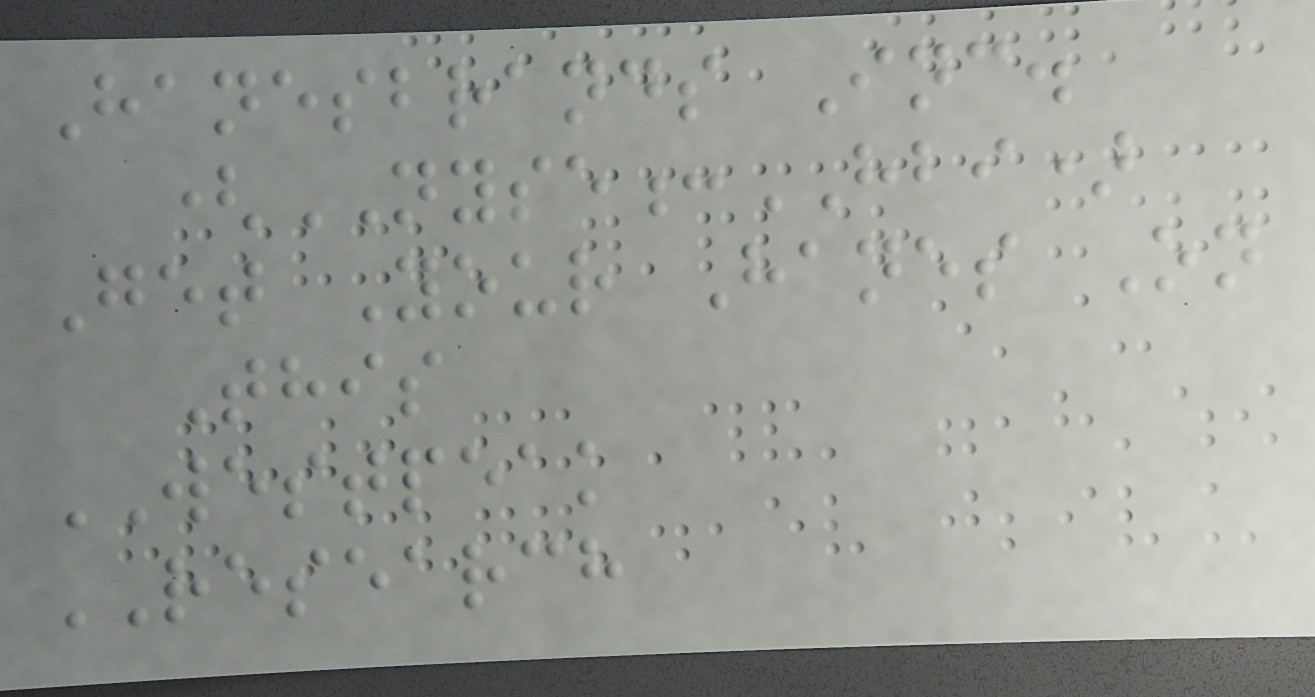Hanesbrands Inc.
(NYSE:HBI)
Get Your Hanes On
This
WESTPEAK
RESEARCH
